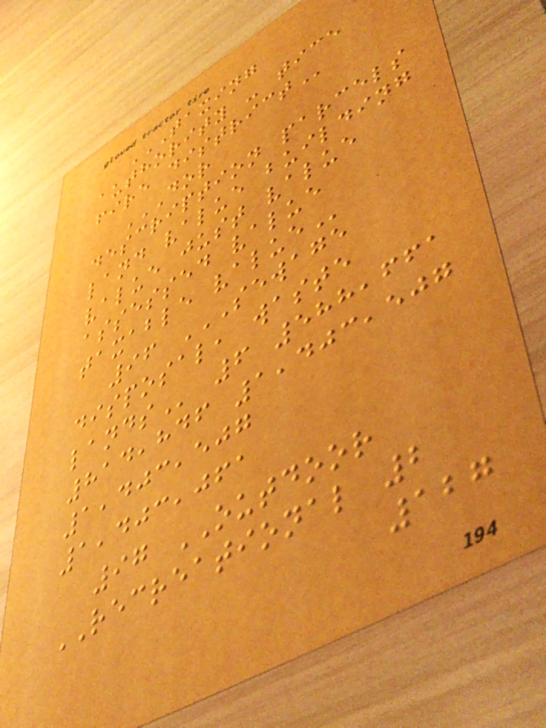TAXING
AUTHORITY - TICE
FIRE DISTRICT
DOR
DESCRIPTION PARCELS
LAND VALUE BUILDING
VALUE JUST VALUE
ASSESSED VALUE
TAXABLE VALUE
96 SEWAGE
DISPOSAL, WASTE
LANDS 6 588,661
814,846 1,403,507
1,403,507
1,403,061
97 OUTDOOR
RECREATIONAL 2
127
